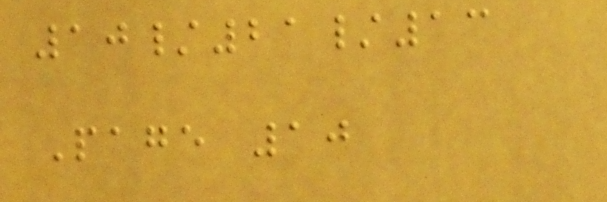10/21/13
Page 10
